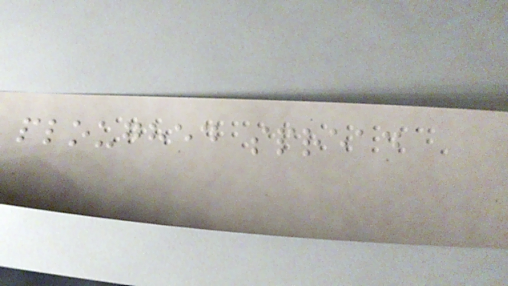ploughed spread
